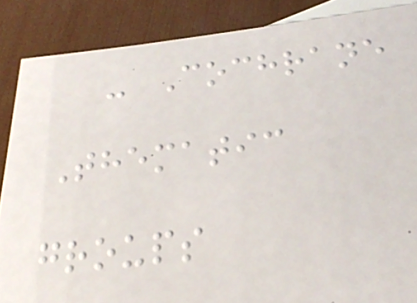- Cochrane
Thematic
groups
